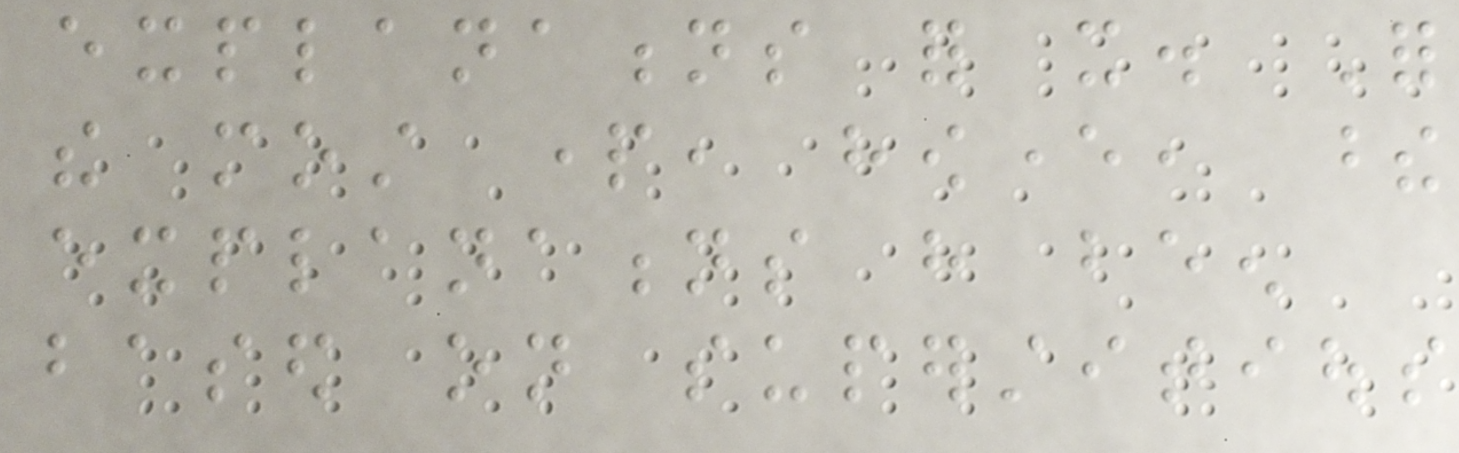explanations for it. For
the most part, however, these
explanations have been
based on superstitious
